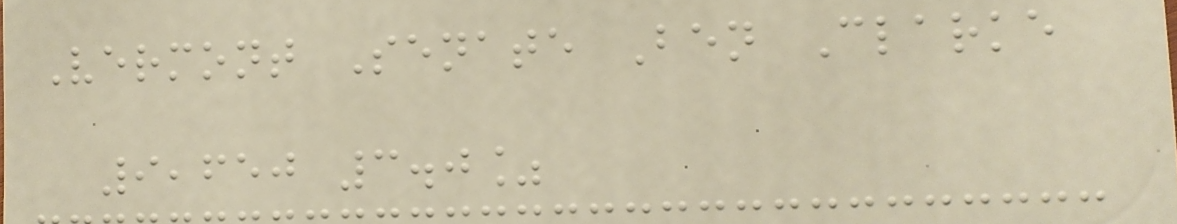Vermont Senate Ben Clarke
9,650 3.0%
